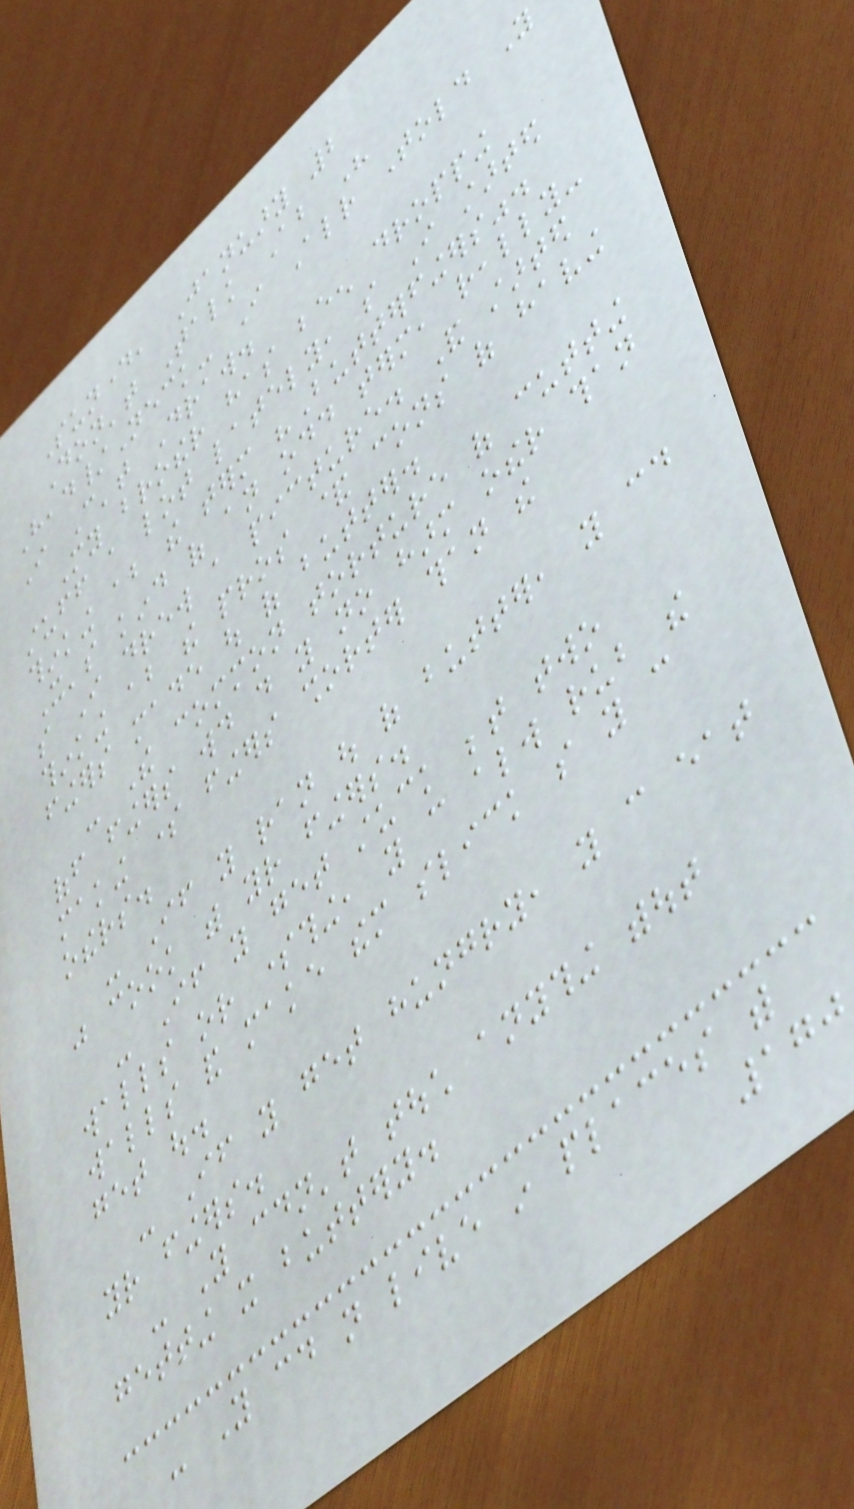Sunday, January 2
Don't Talk About His
Head/Neck- I Already Told You
I Can't Draw.
My brother has been dropping
stuff a lot lately, so I started
thinking about the term "Butterfingers".
It's kind of an odd term, really-
so I drew a picture. And started
thinking about the pros & cons of having
fingers made out of butter.
- The common torture of cutting
off fingers would do you no harm other than
making some fingers shorter than the
others.
- If you ran out of butter, you could
just cook with your fingers.
- If you get stuck between two
walls or something, you can always rub the
walls and make them slick so you can
get out.
- If you get hungry, you can eat
your fingers.
- You couldn't touch anything without
getting it buttery.
- You could not live in places with
170
